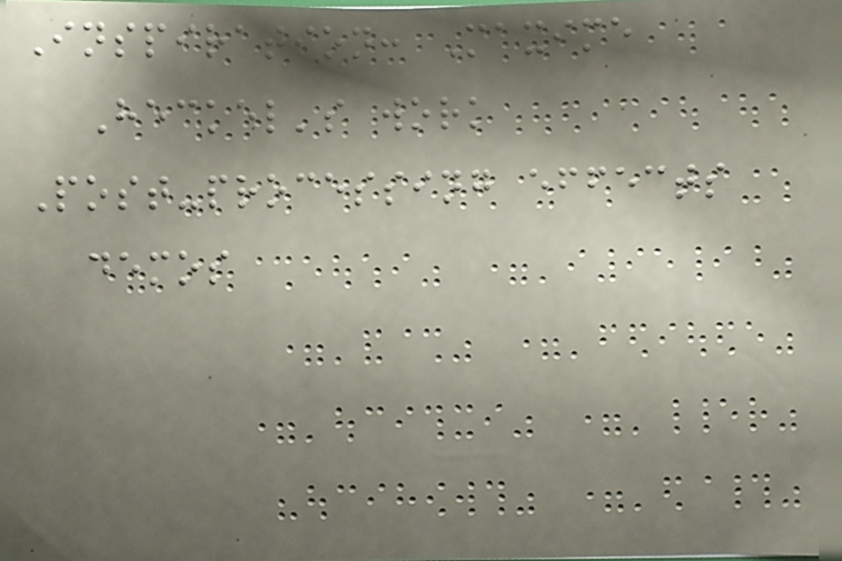Inspiration: Maxime
Heckel's work
Post-processing effects
demos
